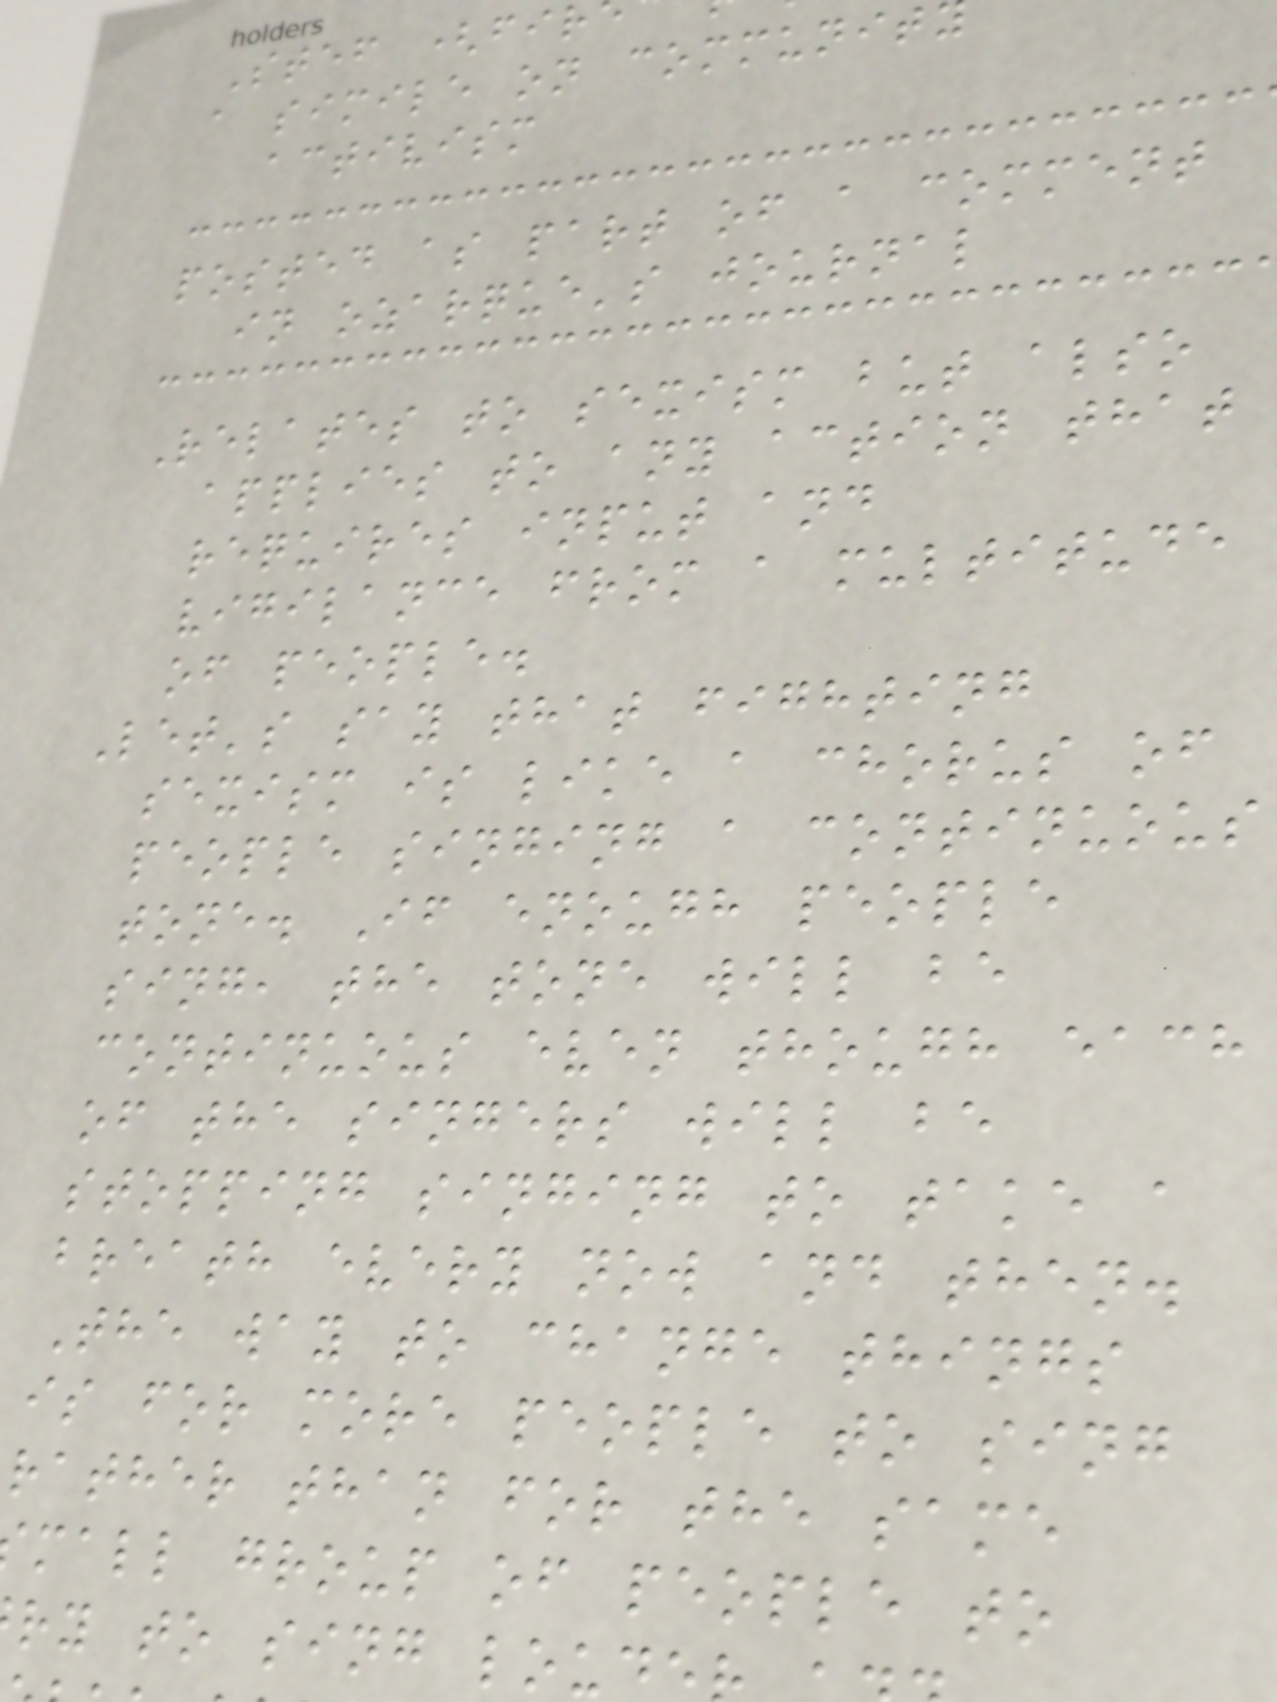Stef (fir
a simile on communit
activism
posted as part of a comment
in ozarque's journal
Relates to sexism but also
applies to any action that
requires input and
vigilance from a multitude
of people.
Let's say that fighting
sexism is like a chorus of
people singing a continuous
tone. If enough people
sing, the tone will be
continuous even though each
of the singers will be
stopping singing to take a
breath every now and then.
The way to change things
is for more people to sing
rather than for the same
mall group of people to
ry to sing loud
